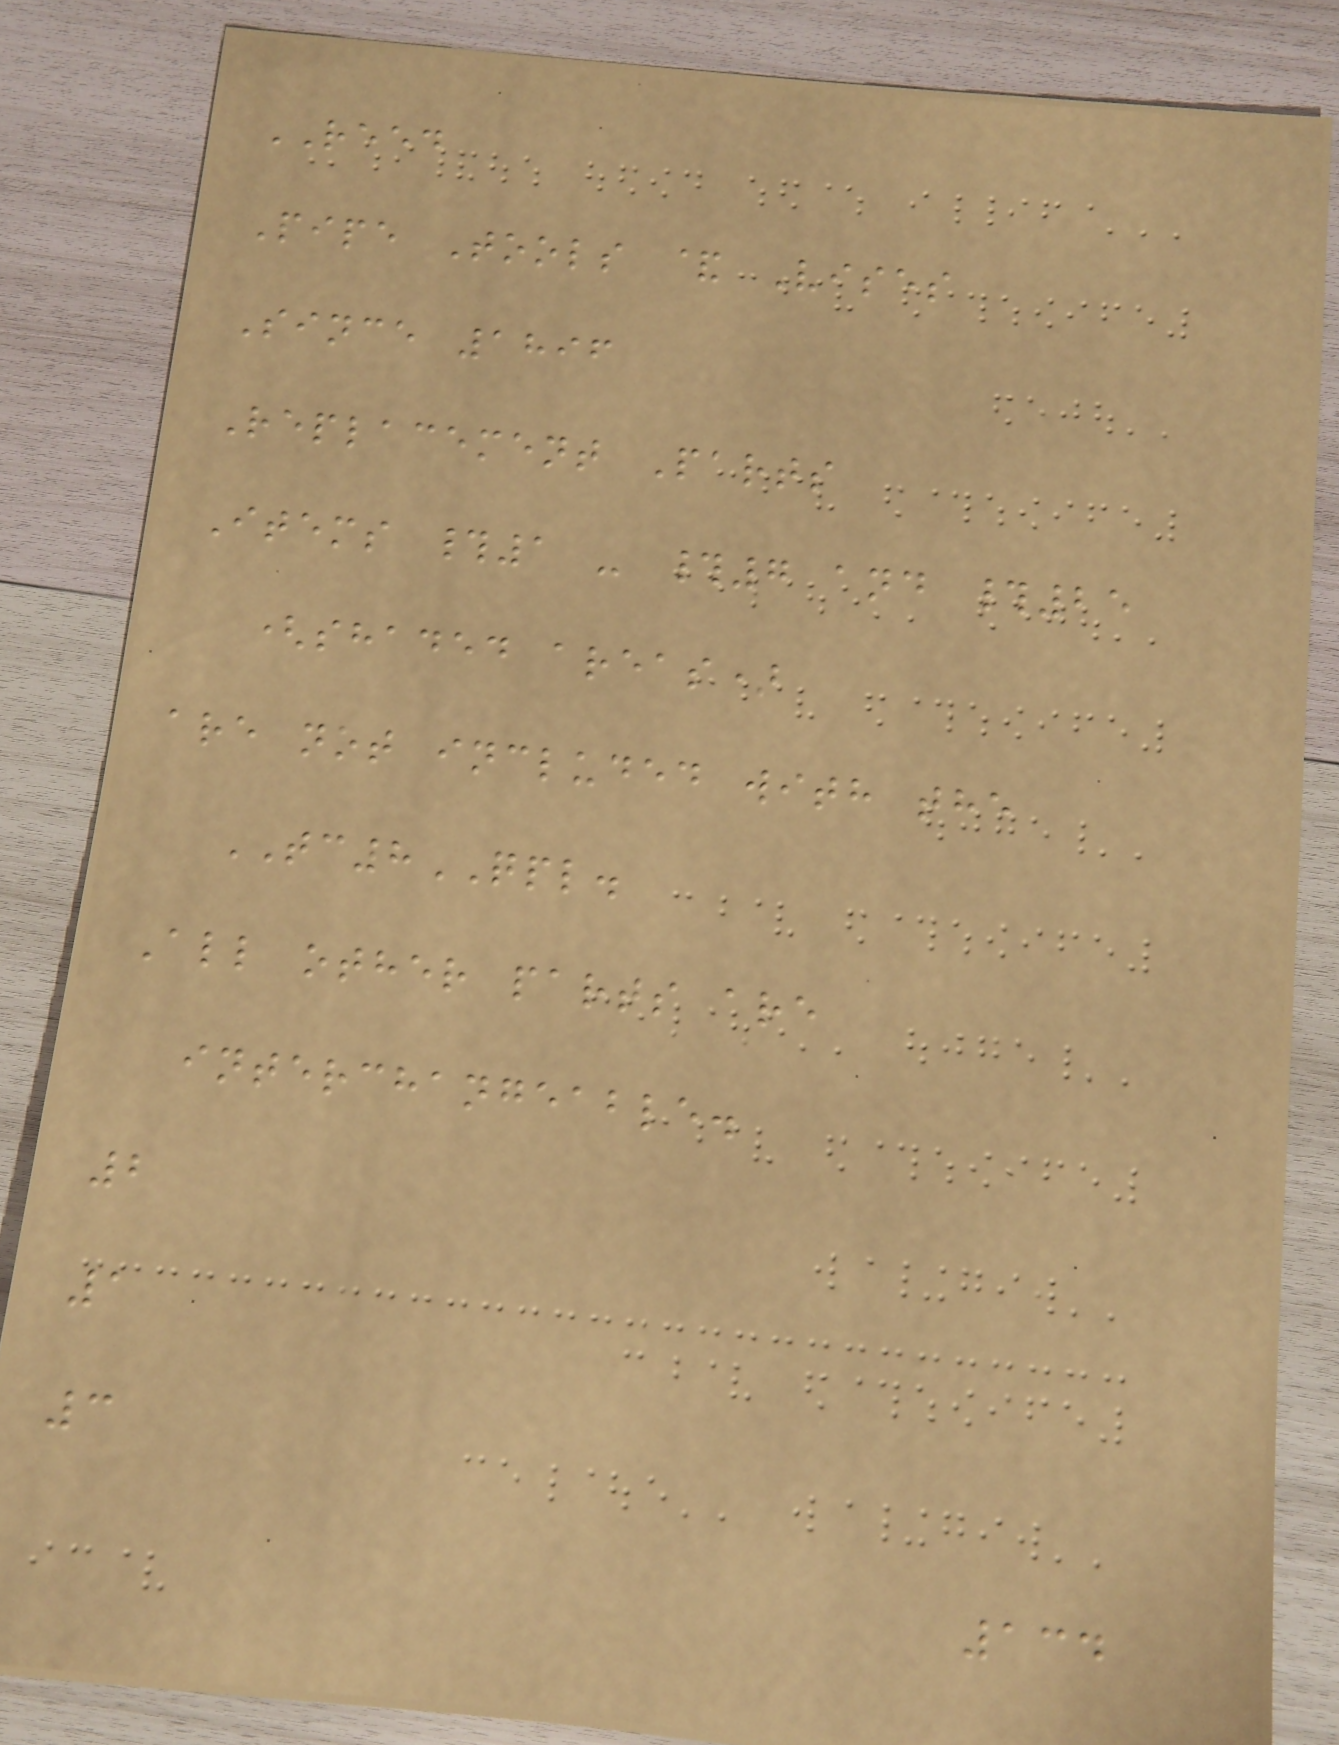REED
Pipe Tools & Vises
Since 1896
Replacement Parts
Items #1 - #7 and #25
(shaded areas)
are not included with the
TC8QPL.
All other parts are
interchangeable.
2
1
3
134
